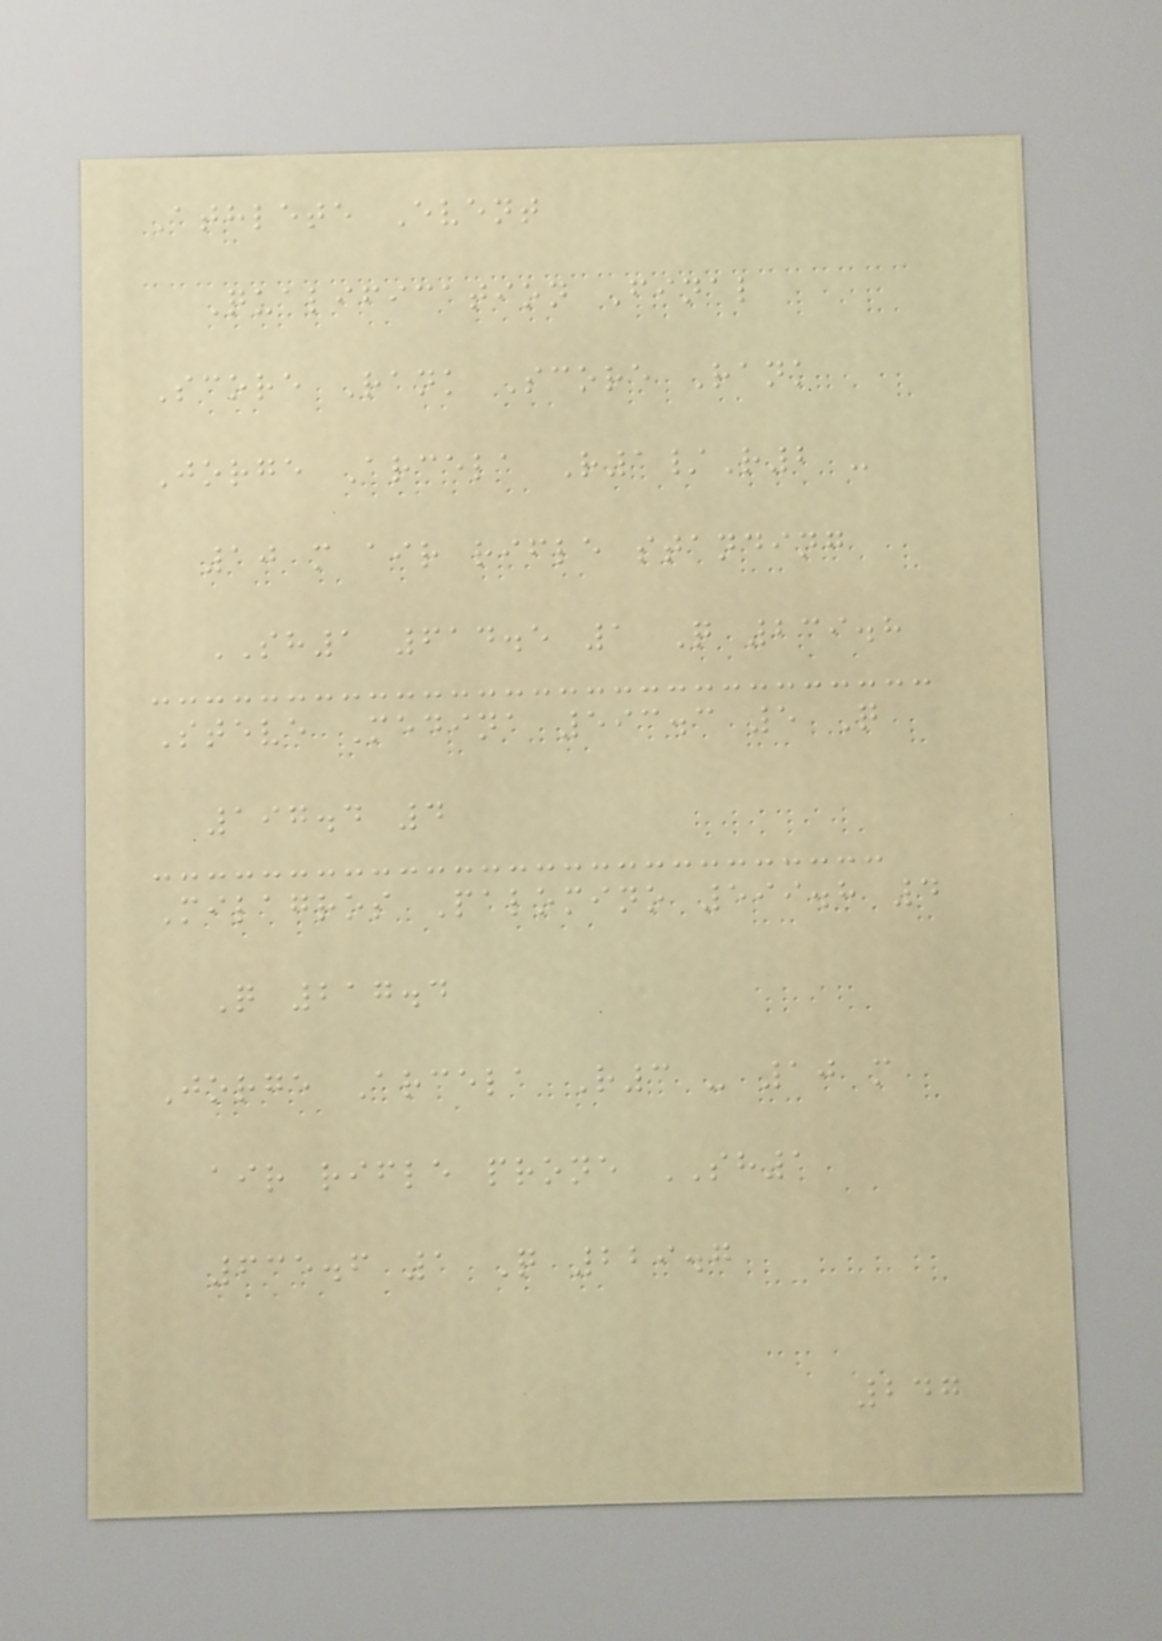Athlete Event
Qualification Final
Score Rank Score Rank
Jorge Arcela R1/R2 -
10 m air rifle standing
SH1 614.5 1 Q 239.8
Steve Medina 593.3 5 Q
197.4 4
Milagros Palomino 599.8 4
Q 217.4
Jorge Arcela R3 - 10 m
air rifle prone SH1
635.6 1 Q 229.7
247
